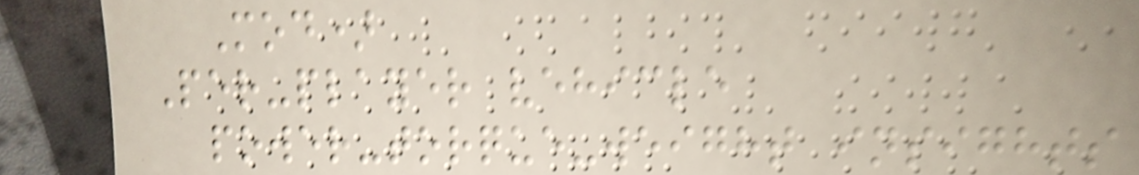Mod)
Per-player vehicle
power-torque-weight insights
